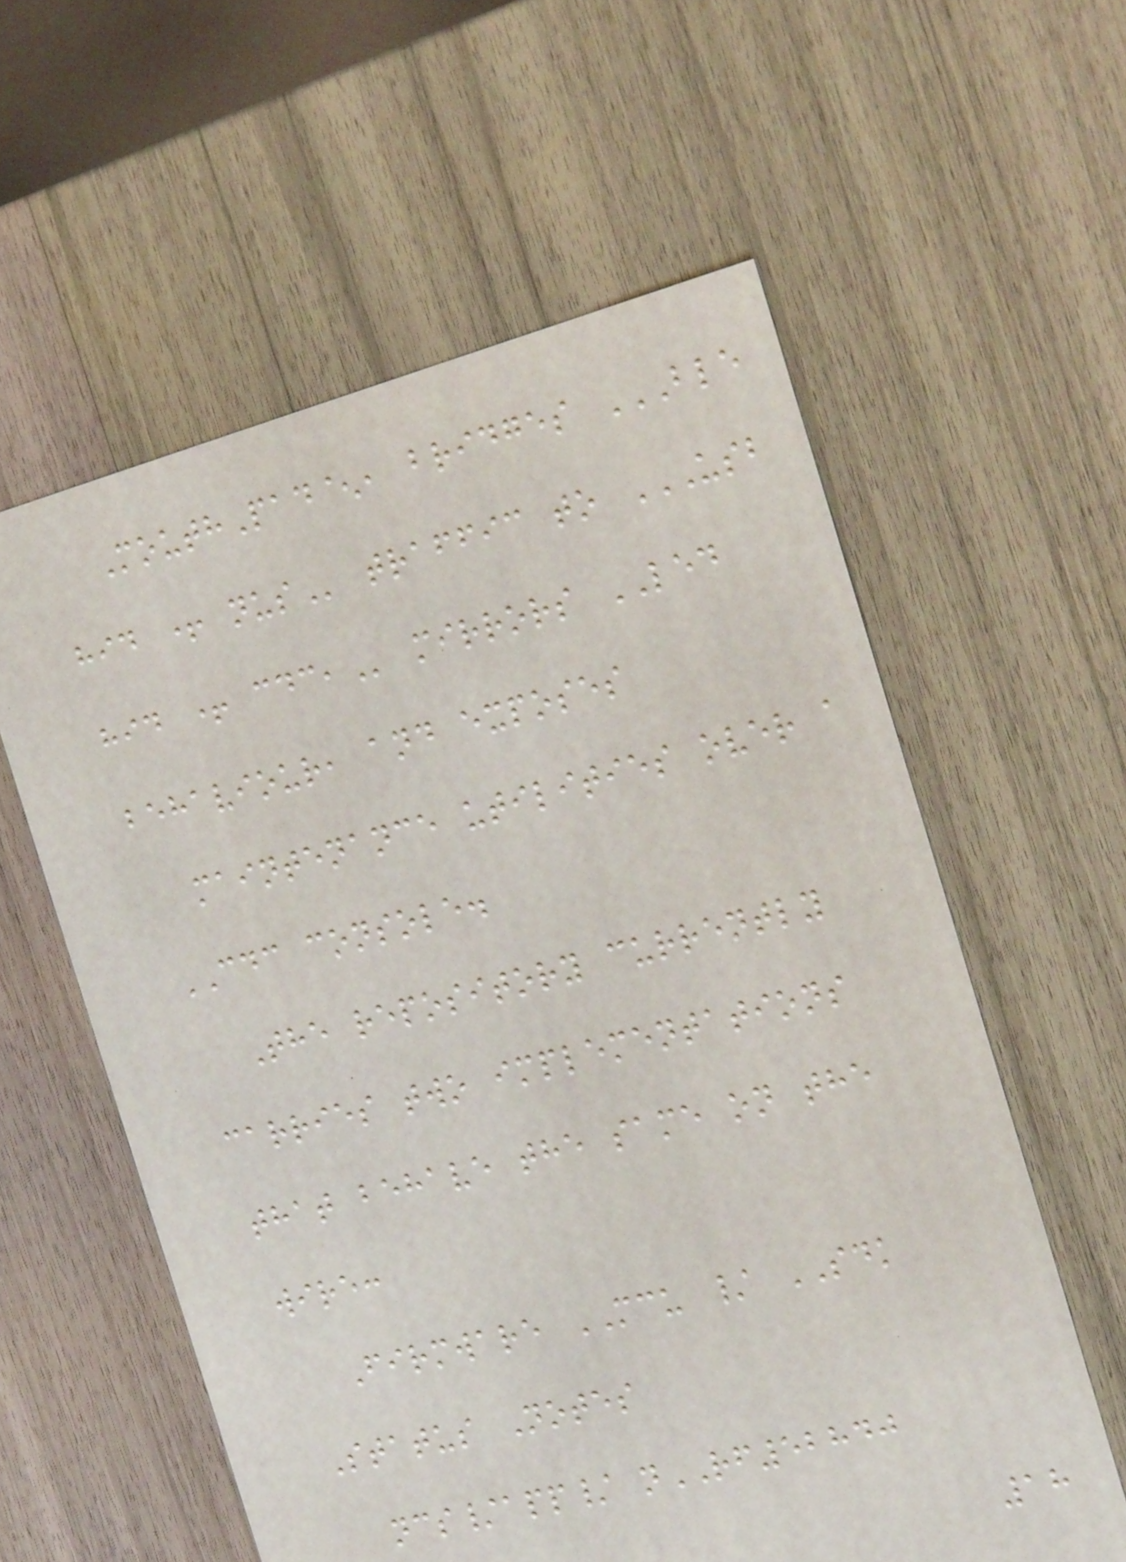MouthPad^, bridges BLE
HID + NUS traffic to USB
HID + CDC, mirrors LED
behaviour, and exposes
maintenance utilities over a
CDC console.
The repository currently
carries two implementations
that behave the same on the
wire:
Firmware MCU / SDK
Status Notes
ncs/app/ nRF52840
18
